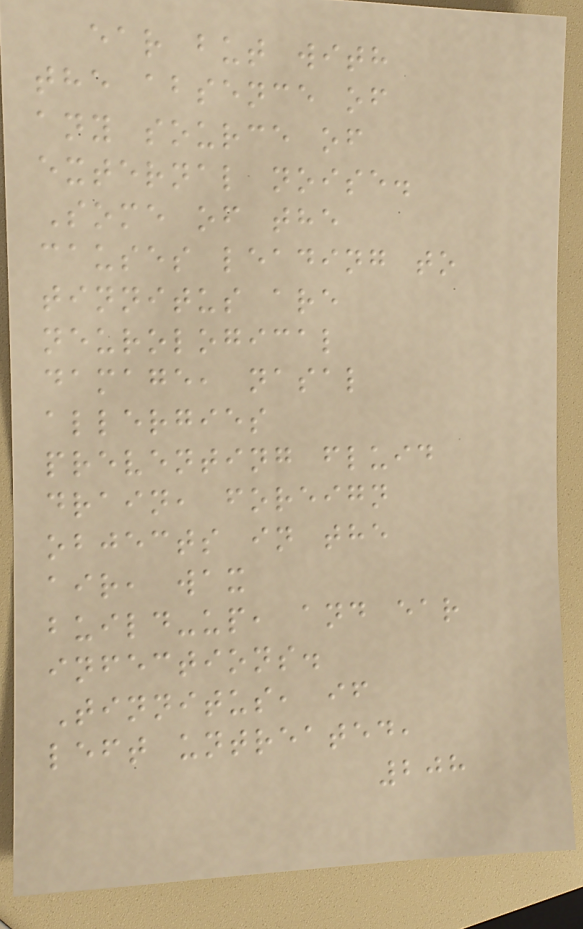ear but with
the absence of
any source of
external noise.
Some of the
causes leading to
tinnitus are
neurological
damage, nasal
allergies
preventing fluid
drain, foreign
objects in the
air, wax
build-up, and ear
infections.
Tinnitus, if
left untreated,
208
